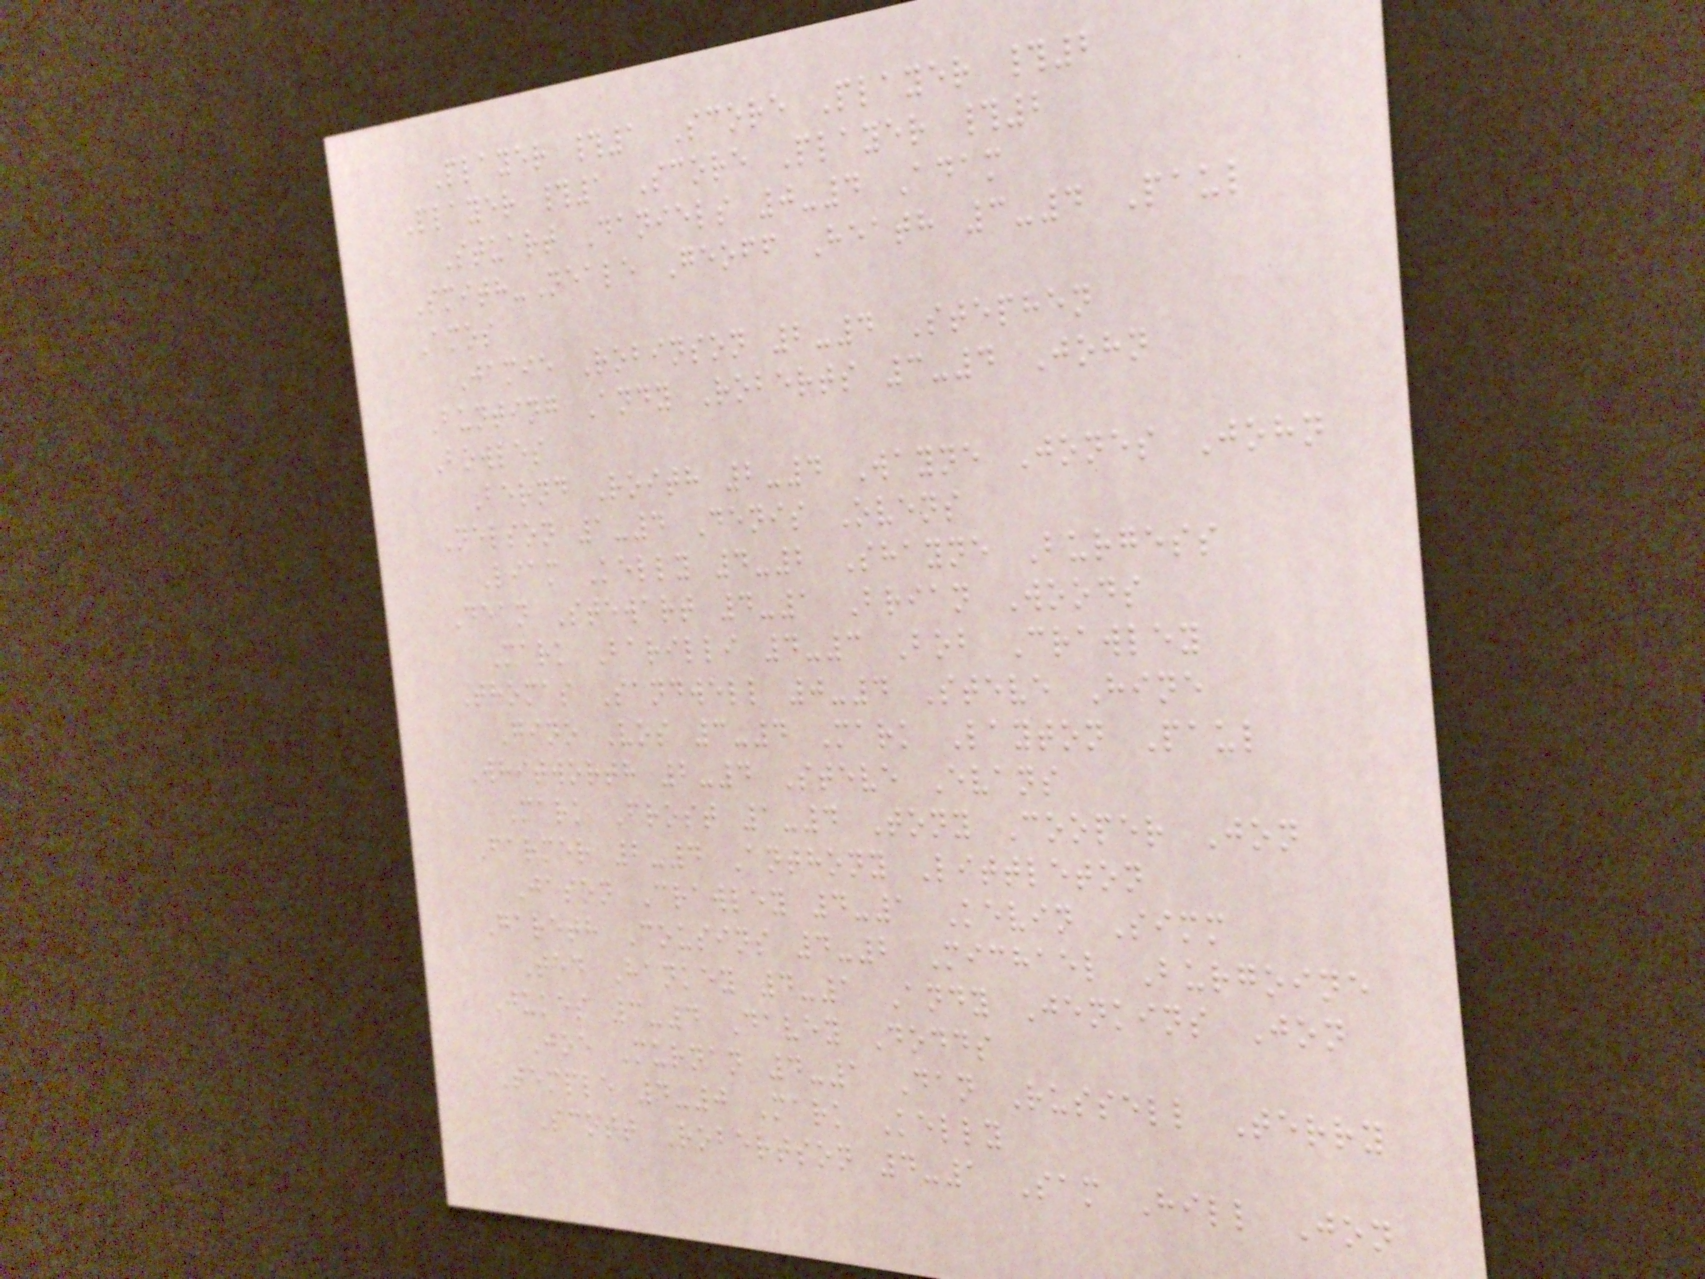Player #1 Score Player #2
Player #1 Score Player #2
Stuart Daniels 0-4 Adam
Smith-Neale Geoff Heath 3-4 Paul
Amos
Jamie Robinson 2-4 Stephen
Bunting Andy Roberts 3-4 John
Bowles
Bernd Roith 2-4 Wayne Jones John
Nelson 1-4 Denis Ovens
Liam Kelly 4-2 Shayne Burgess
Dean Stewart 4-1 Brian Woods
Mark Barilli 4-3 Bob Crawley
Thomas Sandwell 0-4 Steve Hine
Gino Vos 3-4 Mark Layton Paul
Whitworth 2-4 Steve Evans
Mark Frost 1-4 Tony Cooper Jon
Farmer 2-4 Anthony Littleton
Jason Crawley 4-1 Kevin Simm
Gareth Cousins 4-2 Michael Burgoine
Ted Hankey 4-1 Andy Jenkins Jon
Jukes 3-4 Davey Dodds
Joe Murnan 4-1 Dan Russell Terry
Temple 4-0 Mark Kelly
Scott Robertson 4-1 Sam Hill Jon
